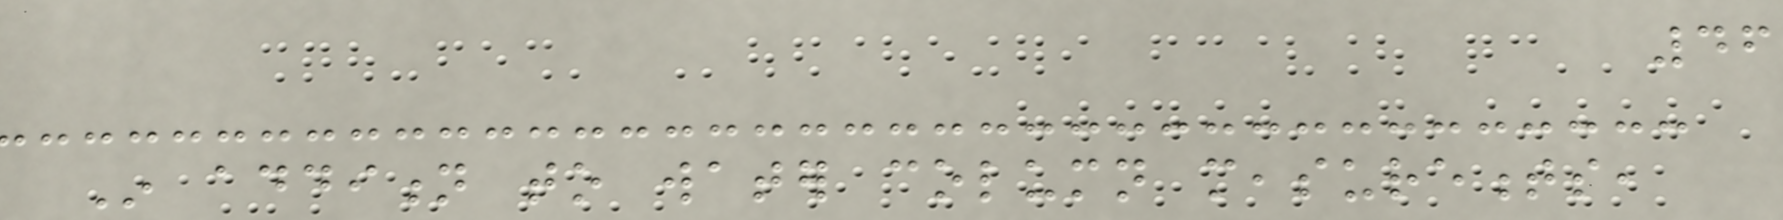46
In addition to water column measurements,
